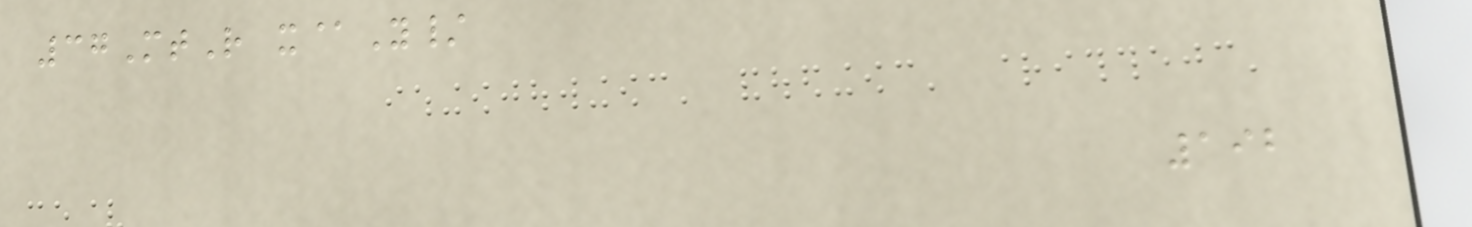37MtR x@Y/
192
